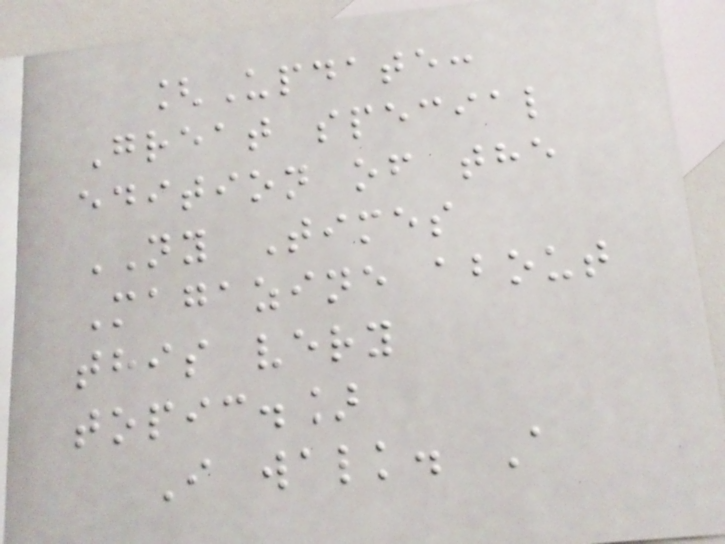[Update:
Great special
edition of the
NY Times
Magazine about
this very
topic.]
I walk. A
